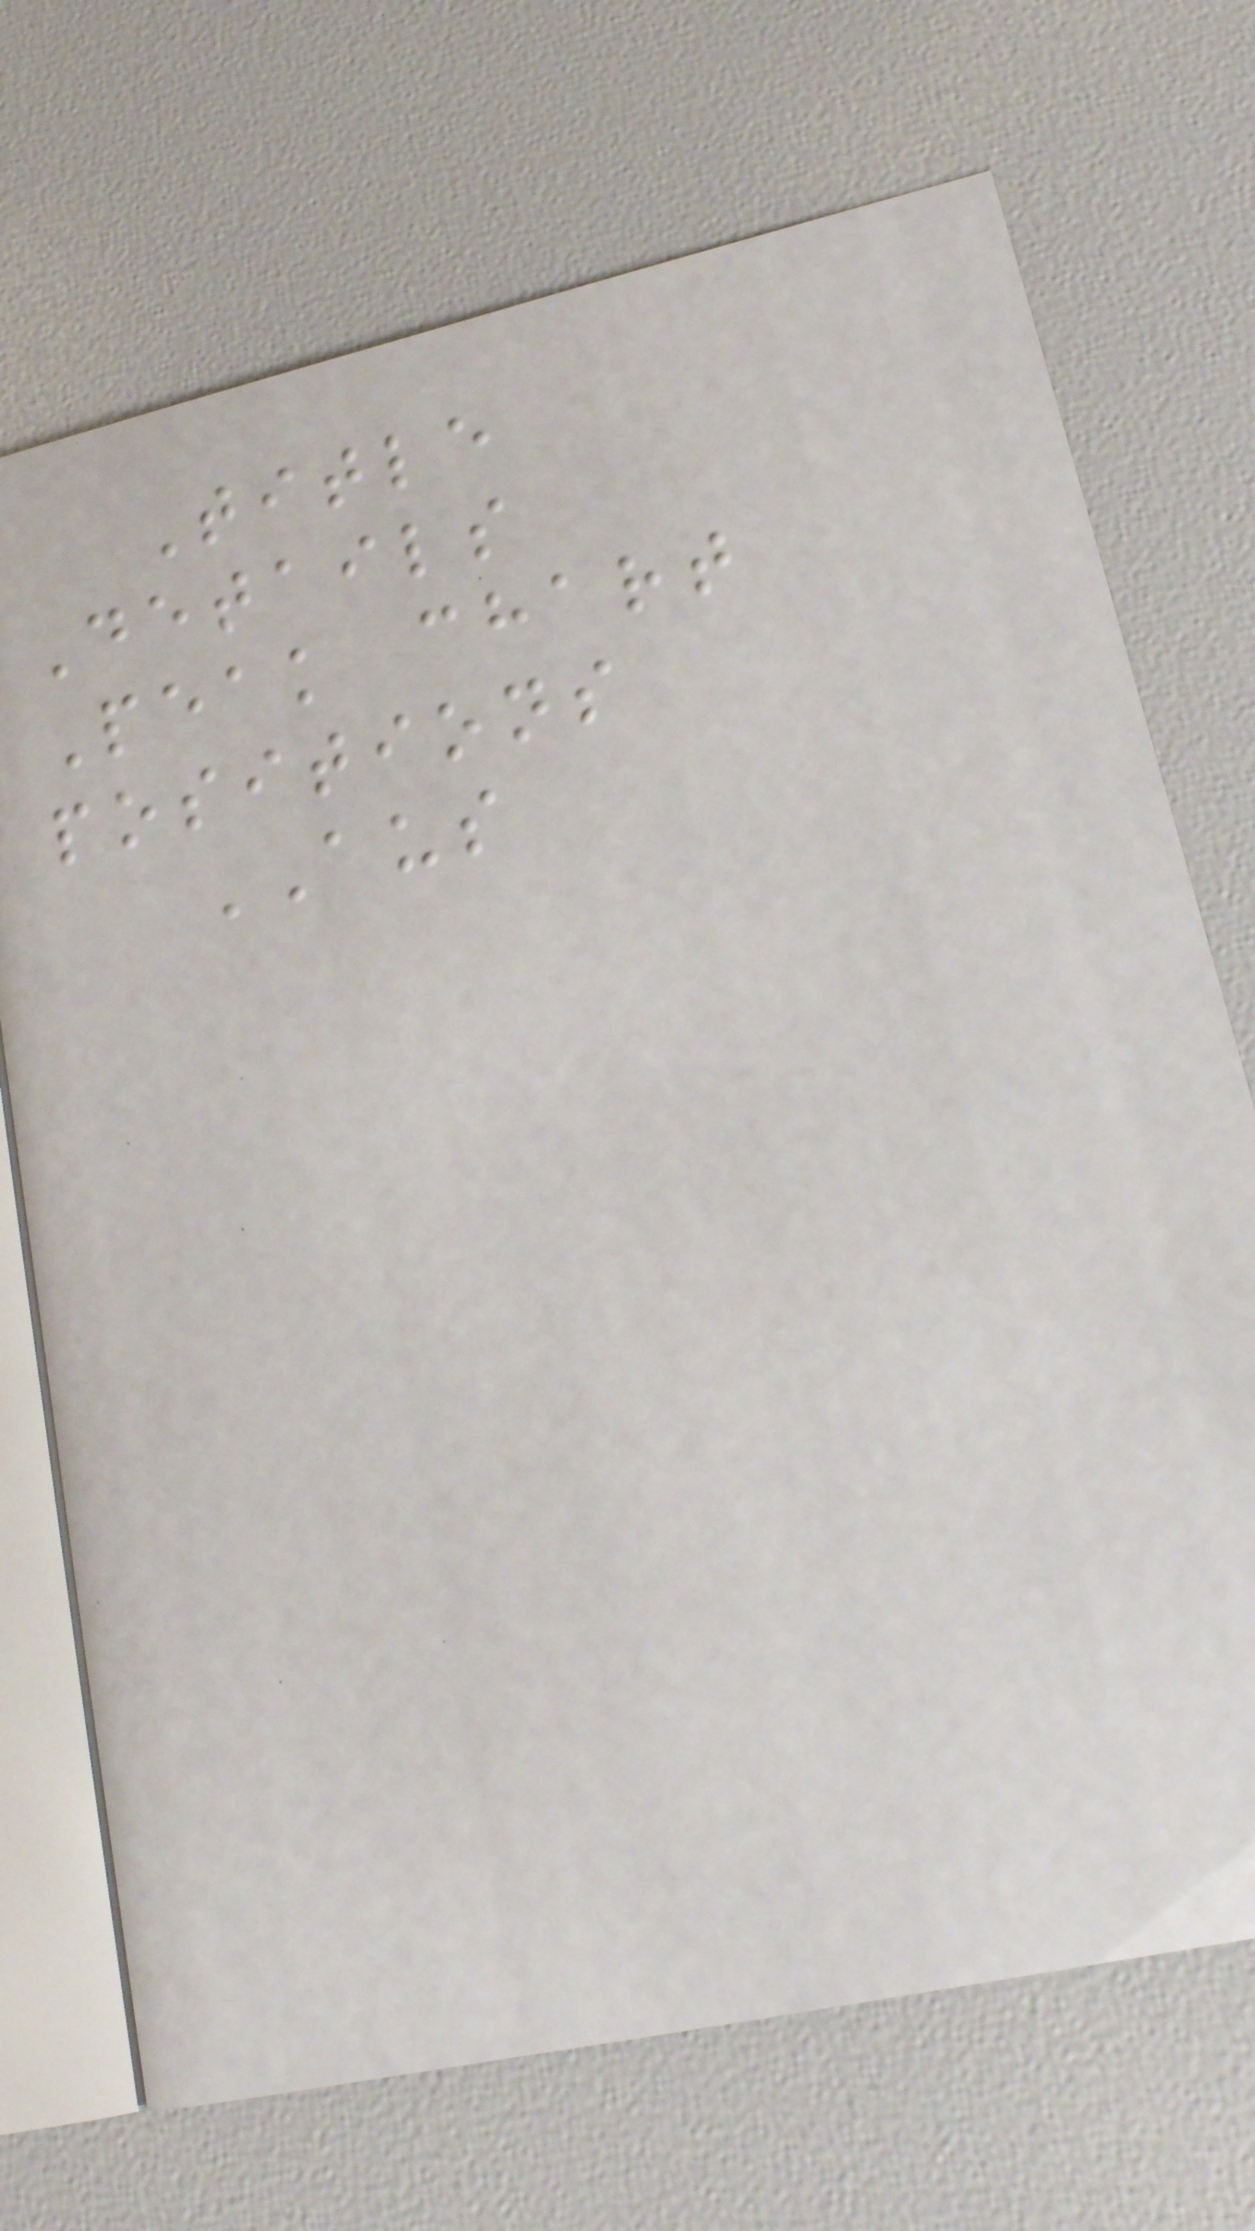Title
Details
Peak chart
positions
AUS
